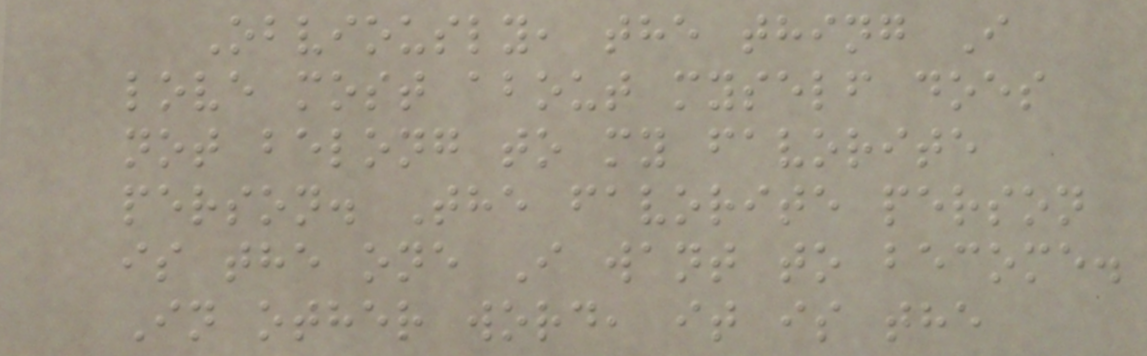Obviously, the thing I
love most about myself does
not belong to my favorite
person. The favorite person
is the one I want to become.
In other word, it is the
